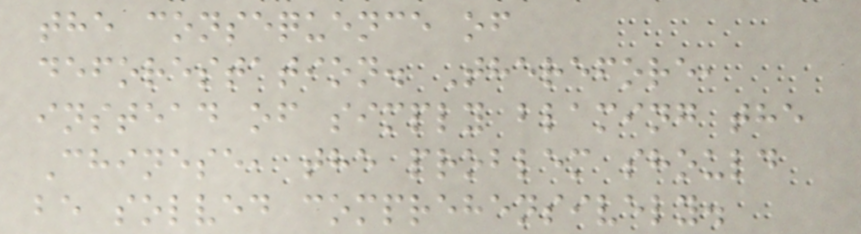the consequence of
deforestation. Therefore,
instead of simply blaming the
Chinese, the problem should
be solved comprehensively.
